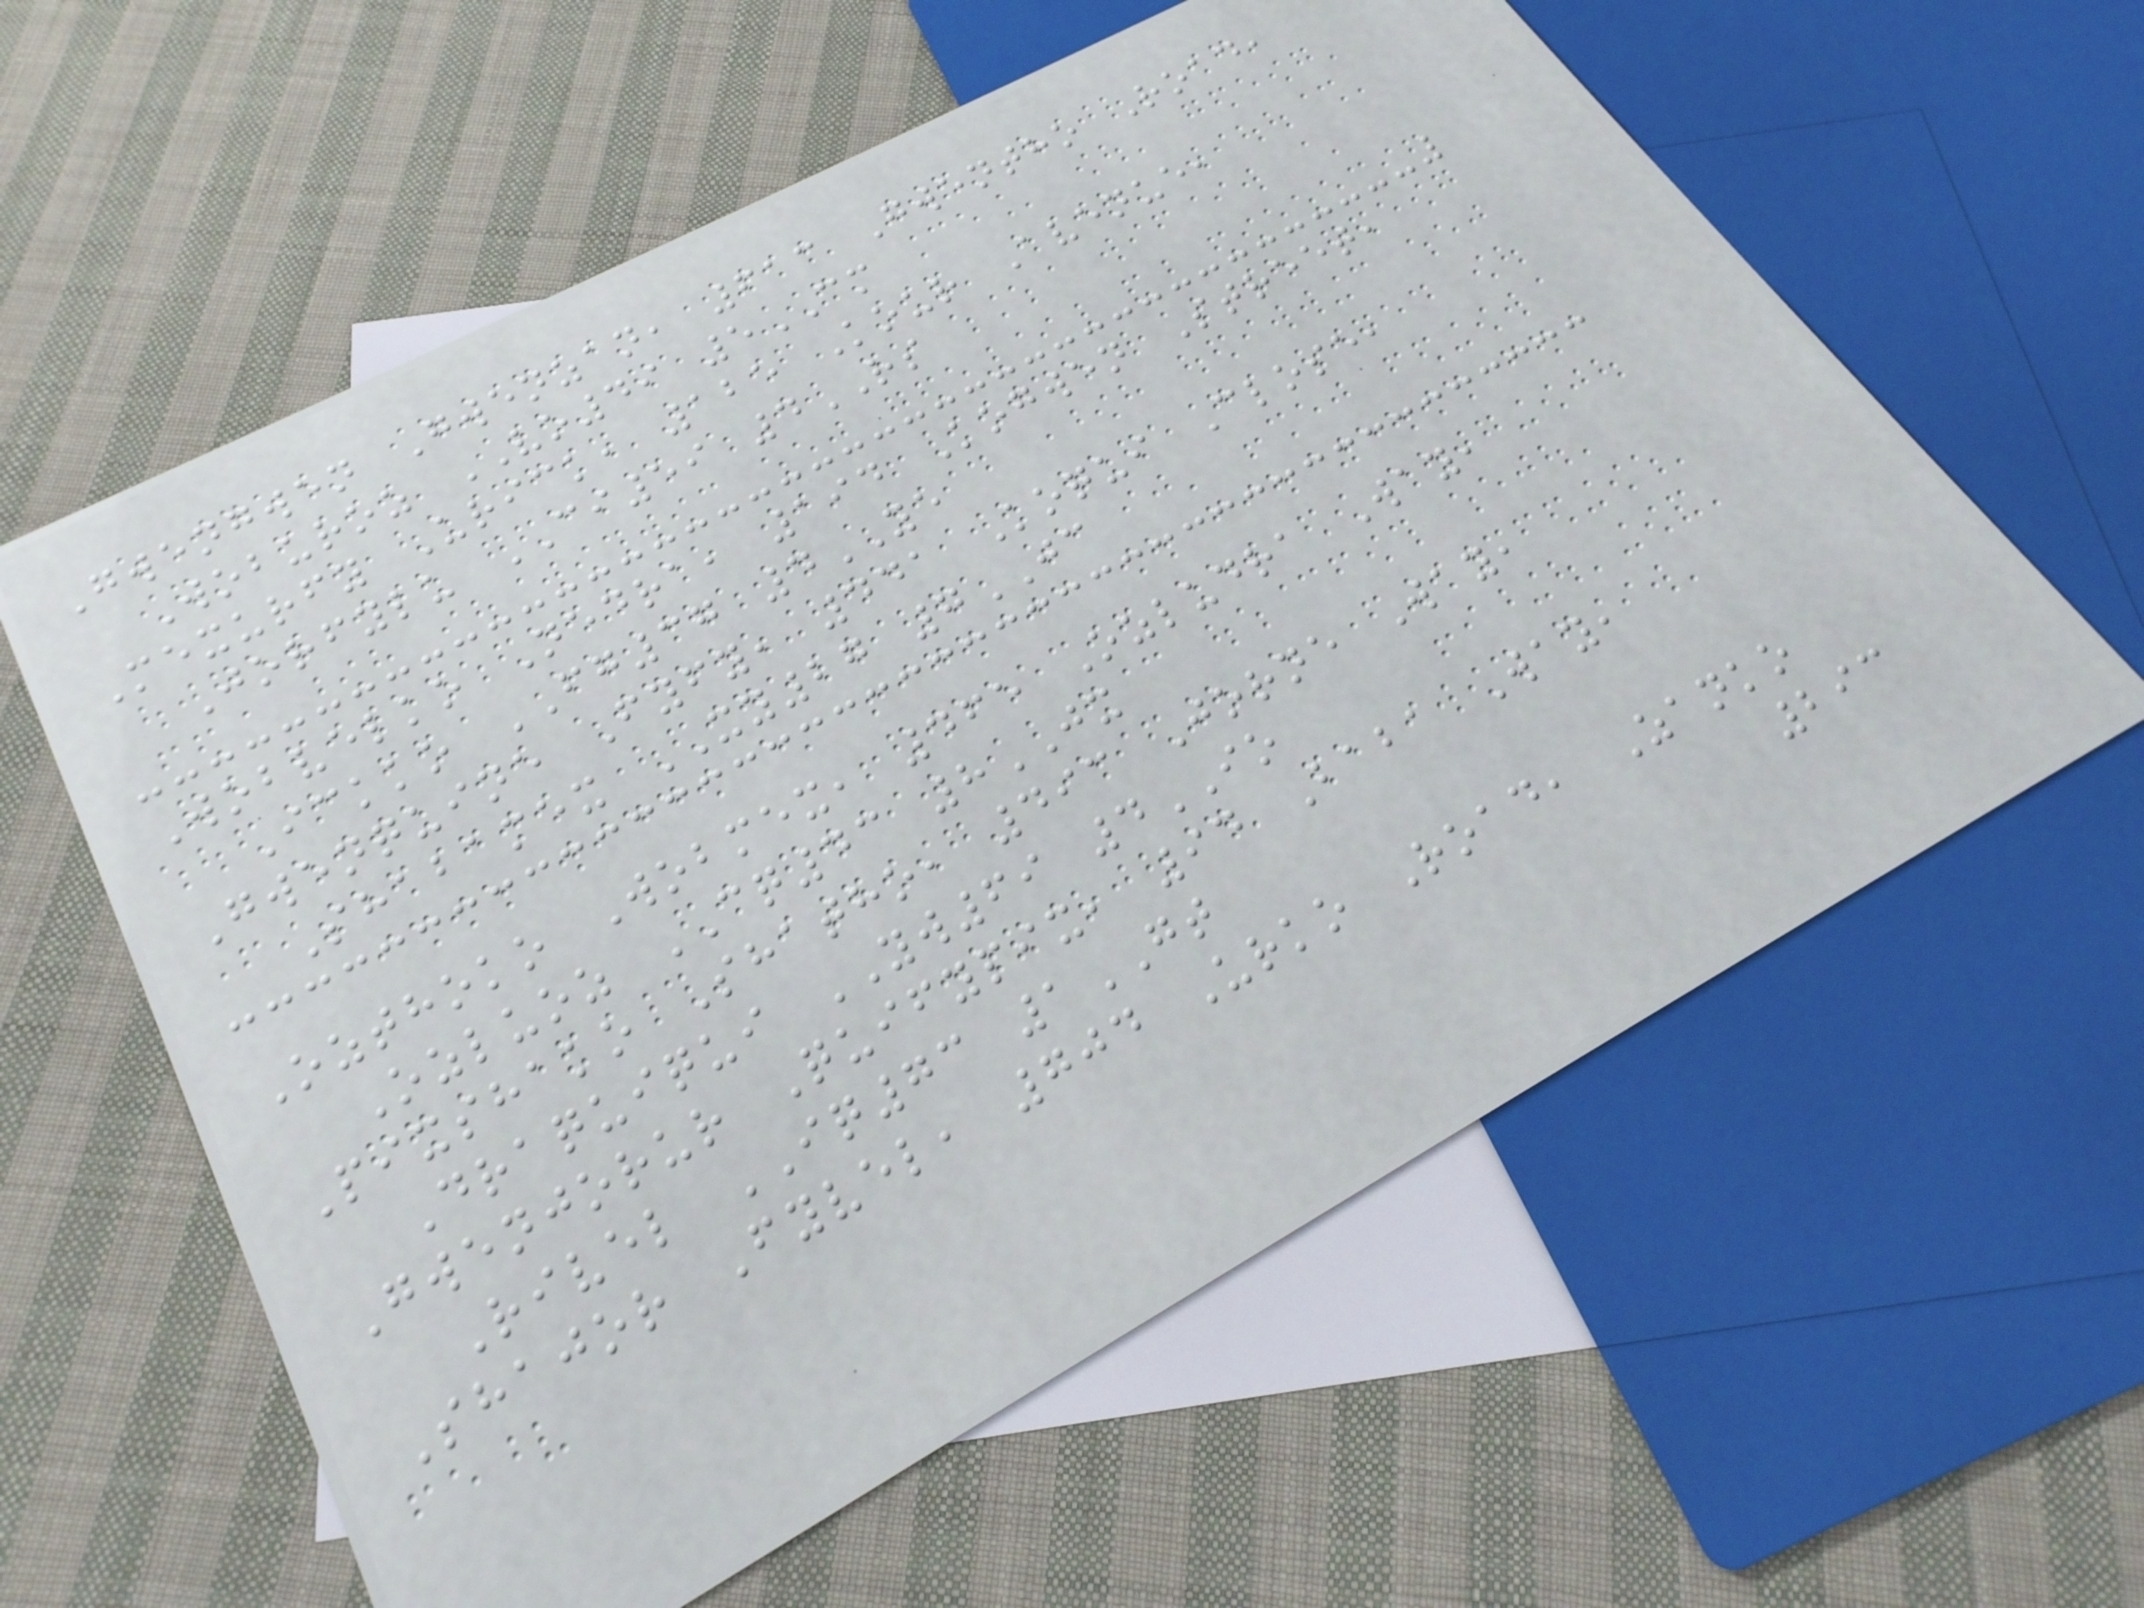Gwengwen Gwenzan, 613 Gwentho Road,
Woburoz VO49 5CM
Mexurfy Urick, 125 Kour Avenue,
Jorfylu CI59 4RS
Wobvelko Nedra, 194 Kogwen Street,
Ickko FG37 4YE
Gwenquine Fyfy, 441 Koqui Close,
Shabamex XY27 7JC
Ozthoko Wobmex, 465 Ozludra Way,
Ozluoz CQ43 8JX
Pixshako Shatho, 493 Jorne Way,
Draquiqui YW69 4IO
Gwenjorur Quifypix, 94 Baba Way,
Rivel IQ73 1GT
Shajor Fyvel, 704 Urko Road, Zanko
293
